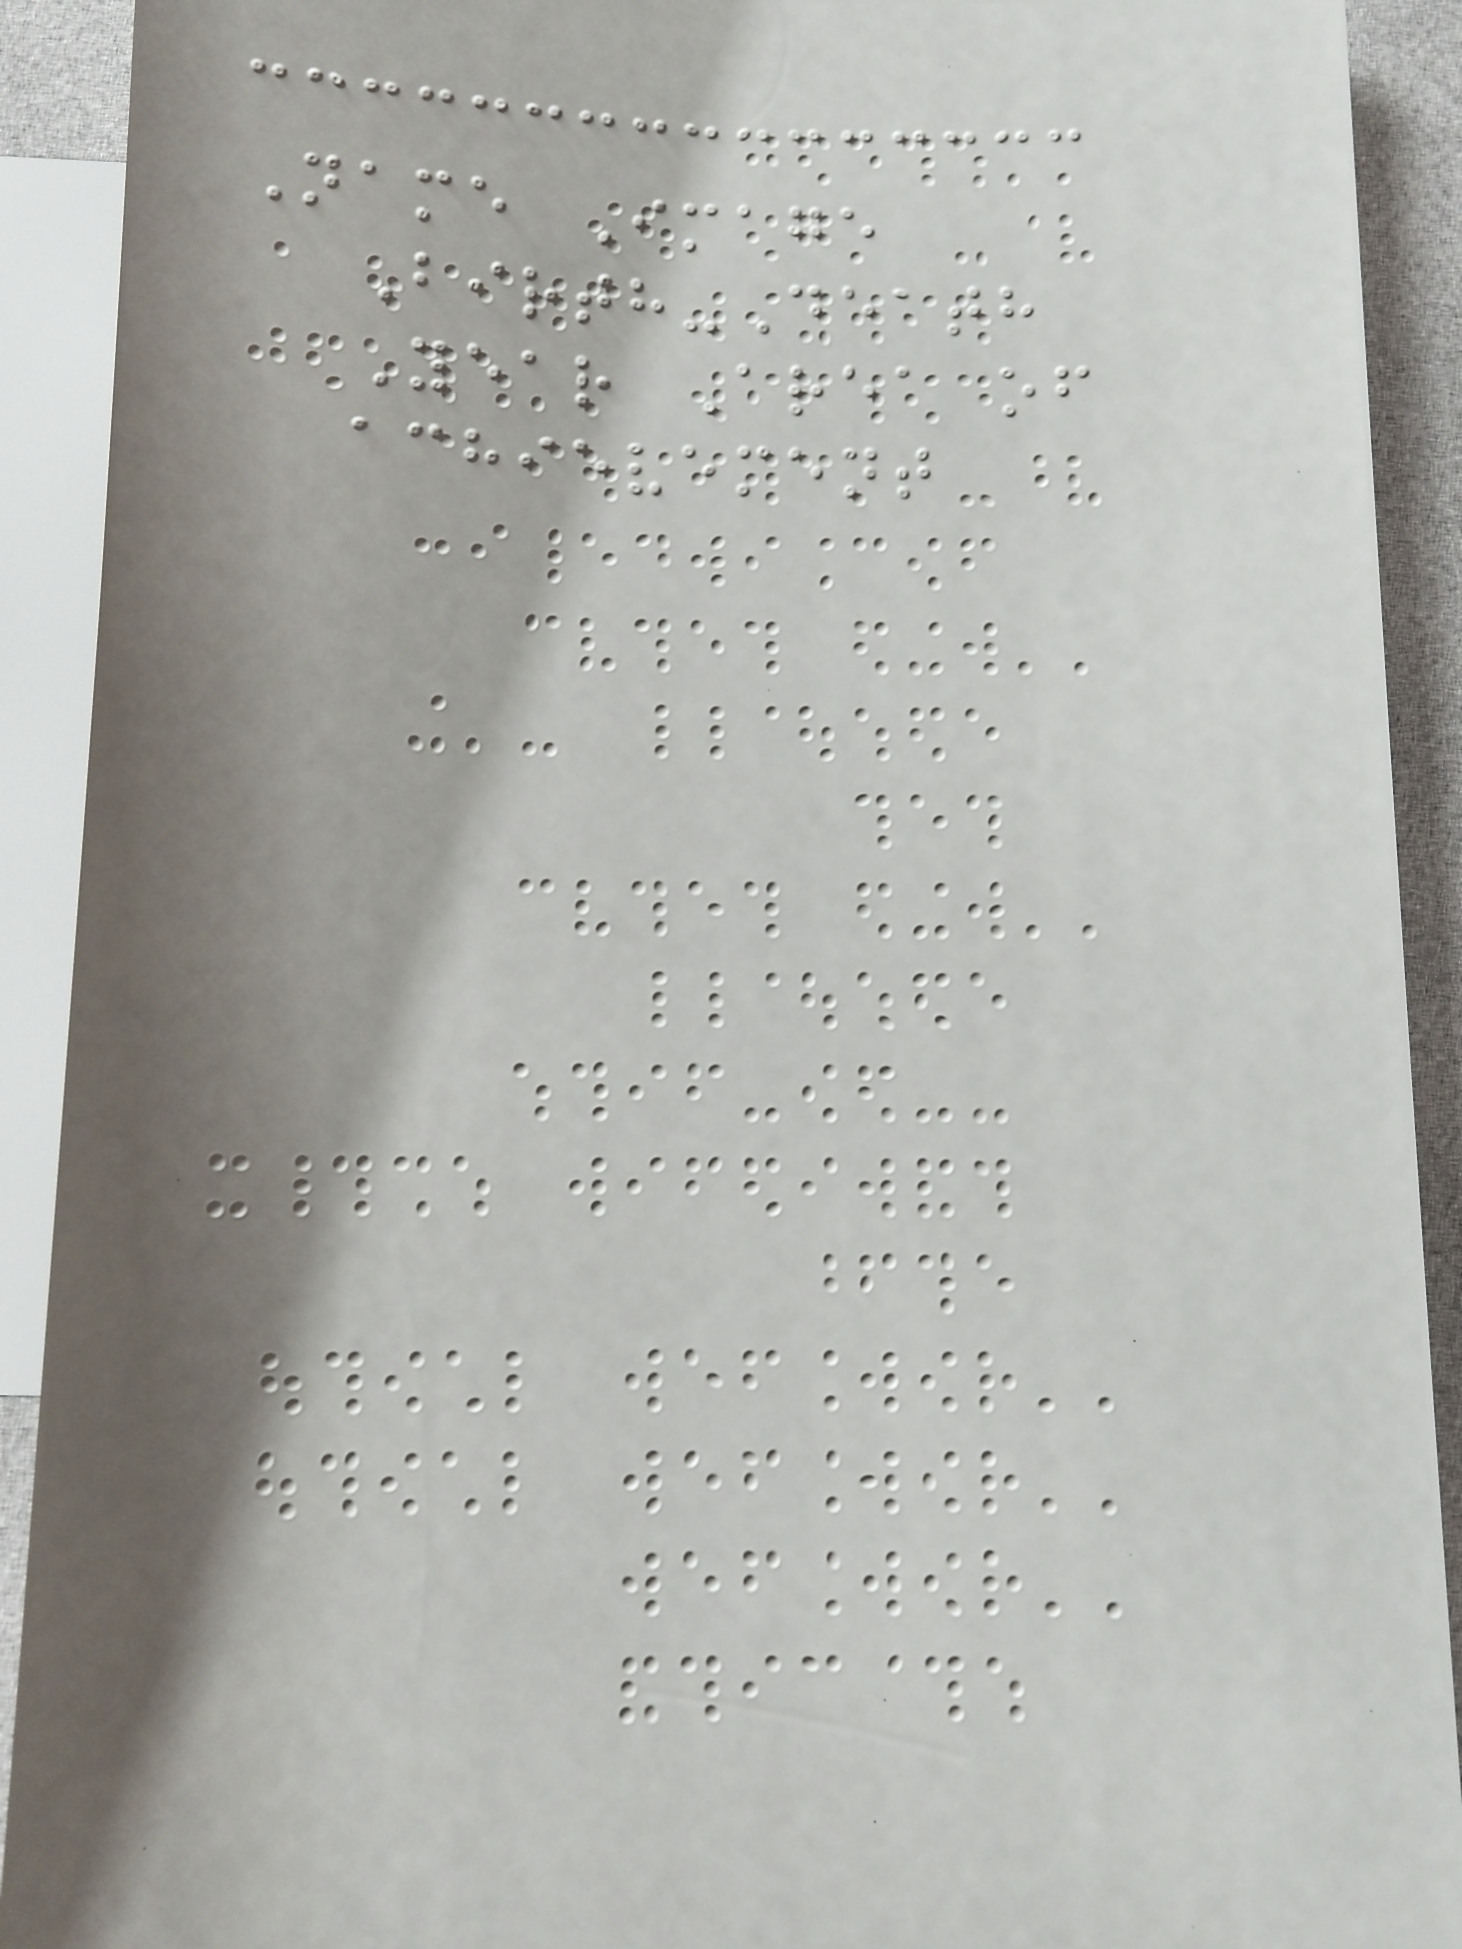Name Image
Birth-Death
Year Area of
achievement
